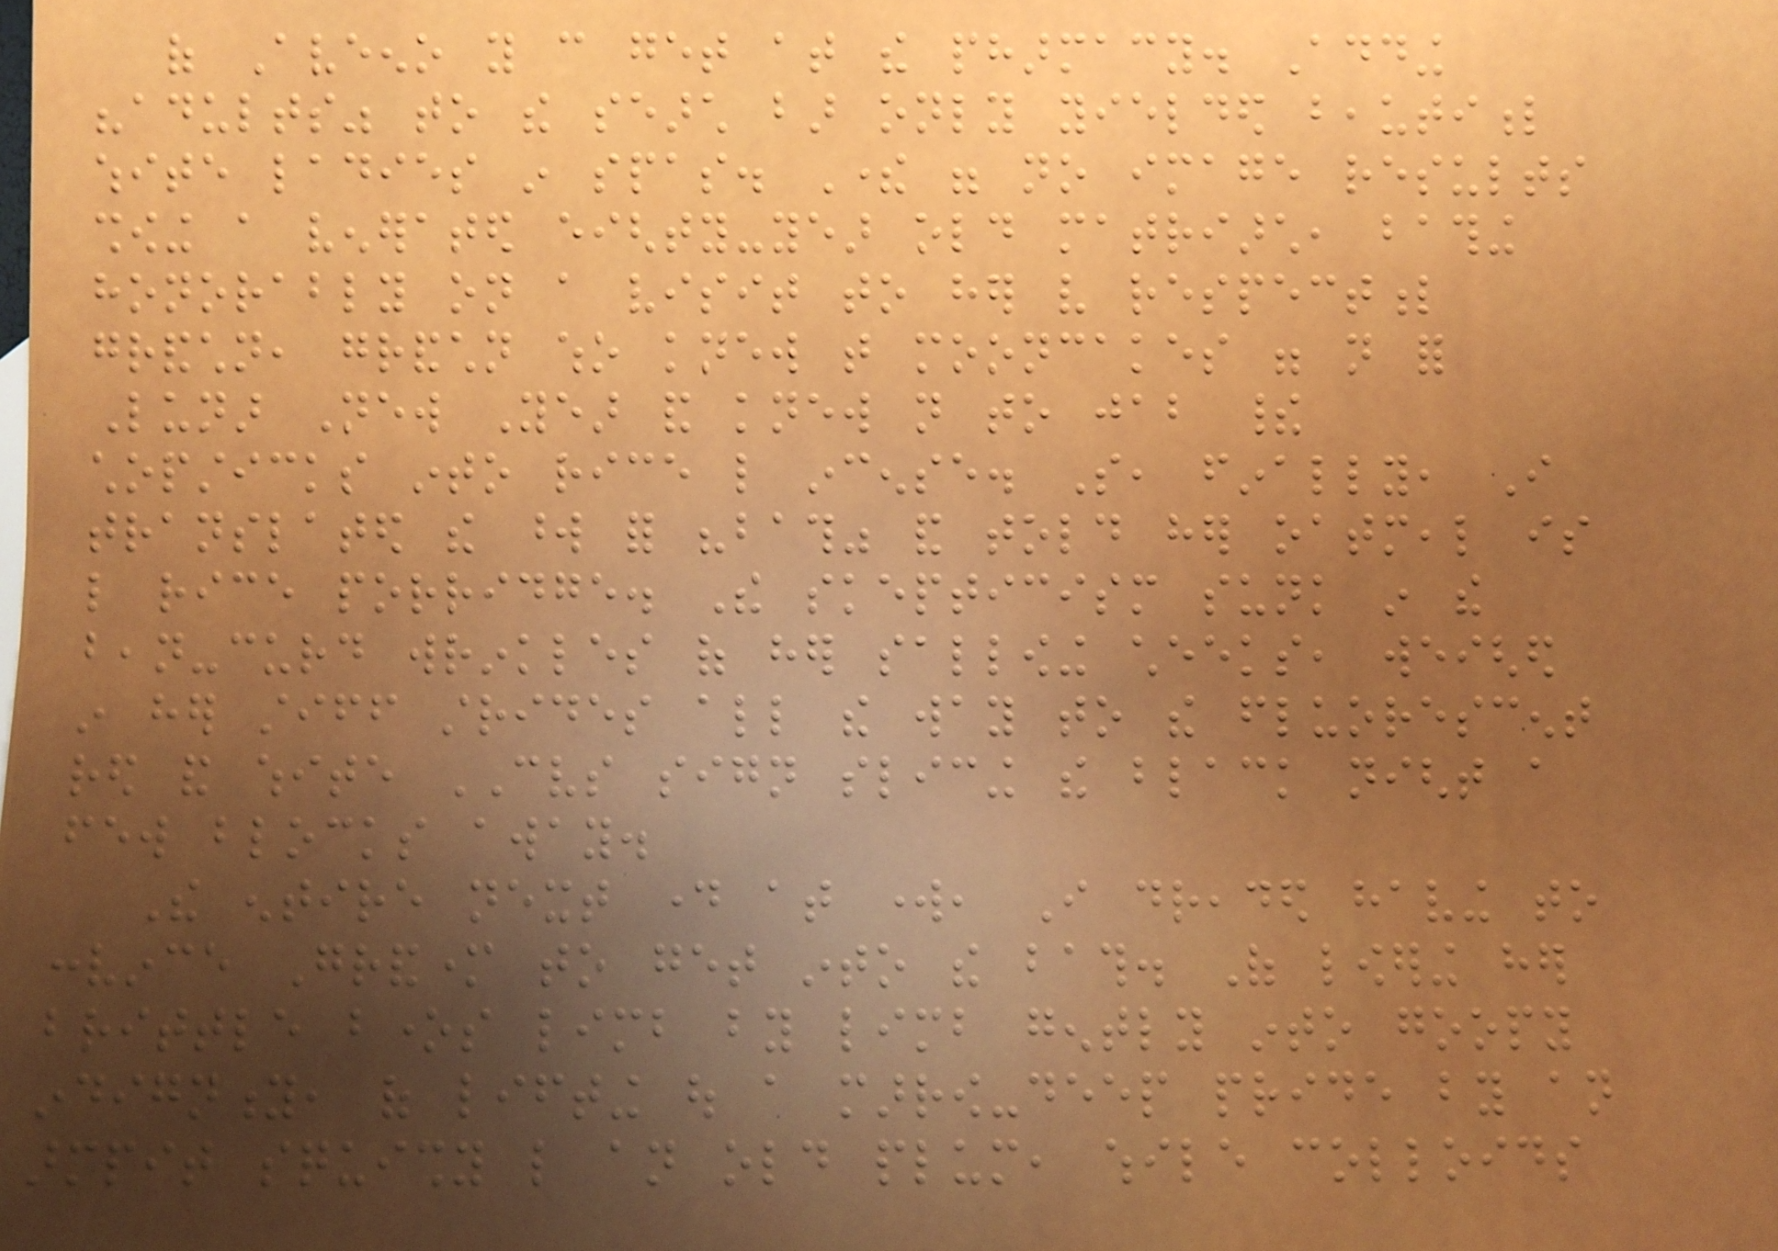of Aveeno you can get at the pharmacy. Adding
"adults" to the search bar only yielded beautiful
white ladies in spas. There were no image results
showing a venerated eighty-year old matriarch, bathing
honorably on a visit to her very respectful
grandchildren, grandchildren who knew that mooncakes were not for
Lunar New Year and knew not to jab their
chopsticks into rice like incense. So, finally, I
translated the word for "bath" and told her oatmeal is
like rice porridge. The skepticism sunk in the
bean-curd wrinkles of her sallowing cheeks, weighed
in her stiff strides all the way to the fluorescent
red and white CVS sign slicing the black night a
few blocks away.
The entire next day at work, I dreaded having to
convince Grandmother to get into the bath. Of lowering her
brittle bones limb by limb gently into goopy
indignity, of lifting out a marrow-deep pride by an
armpit squishy like an old plum, while colloids
